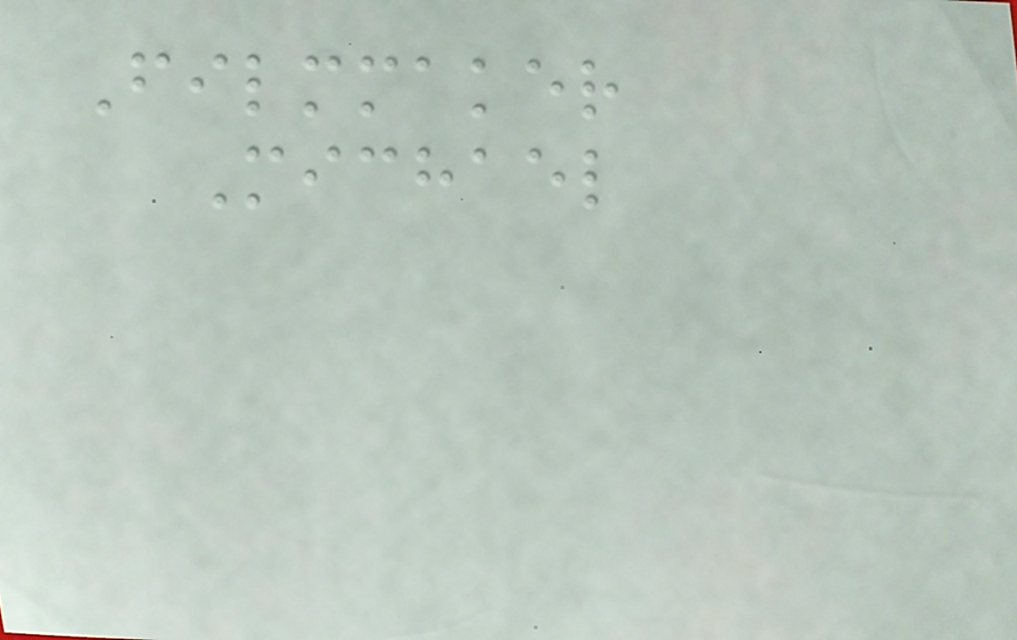Filmmaker
Michael
